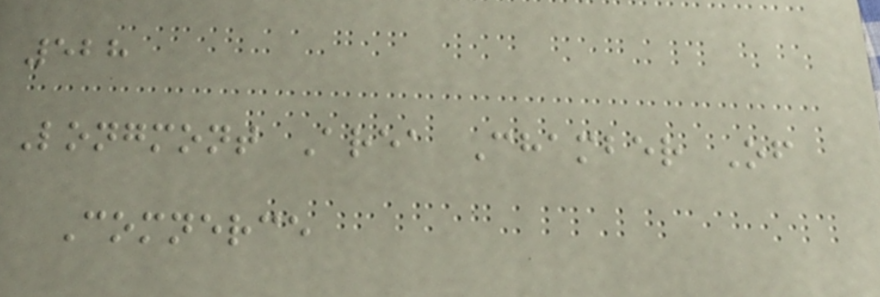528
Longmont Area Chamber Of
Comnerce
